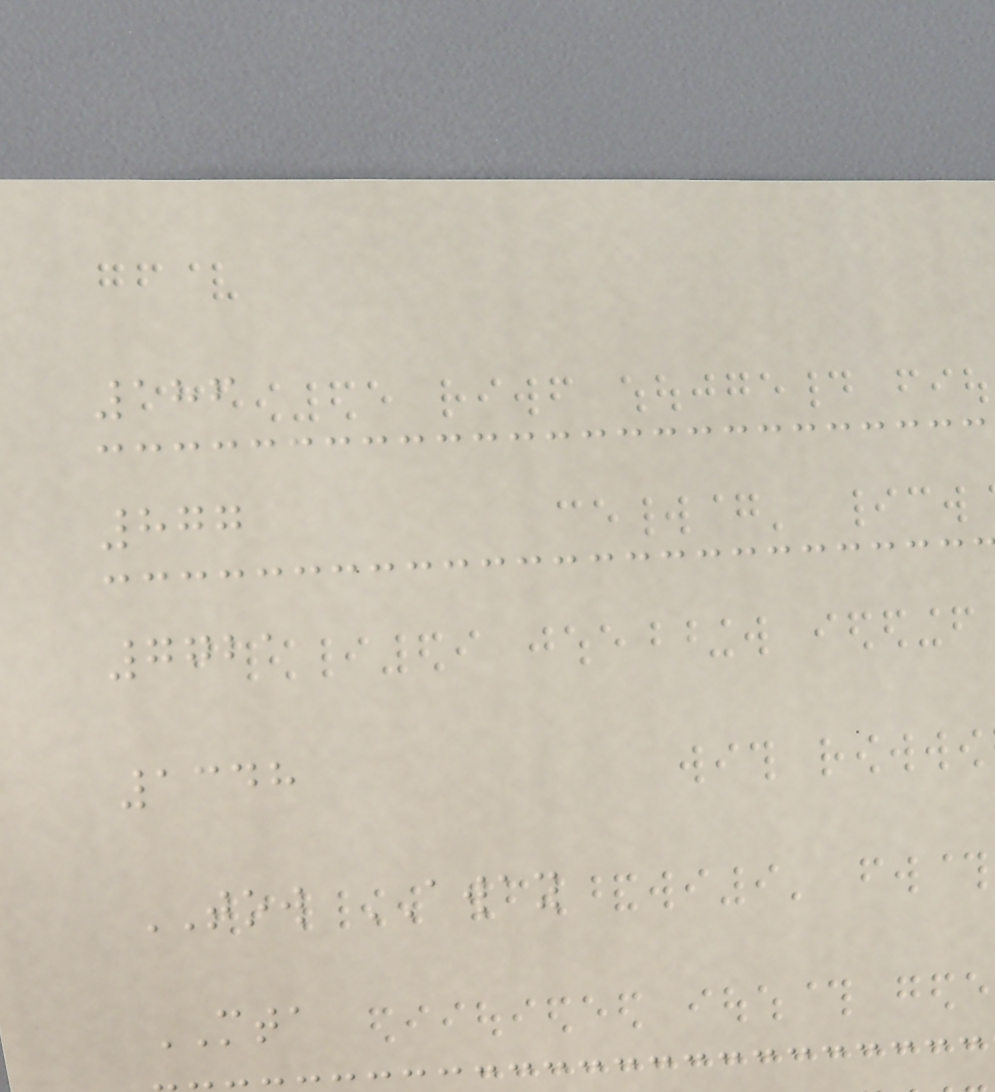186
877
7721
1348
TOW AWAY
MTA
